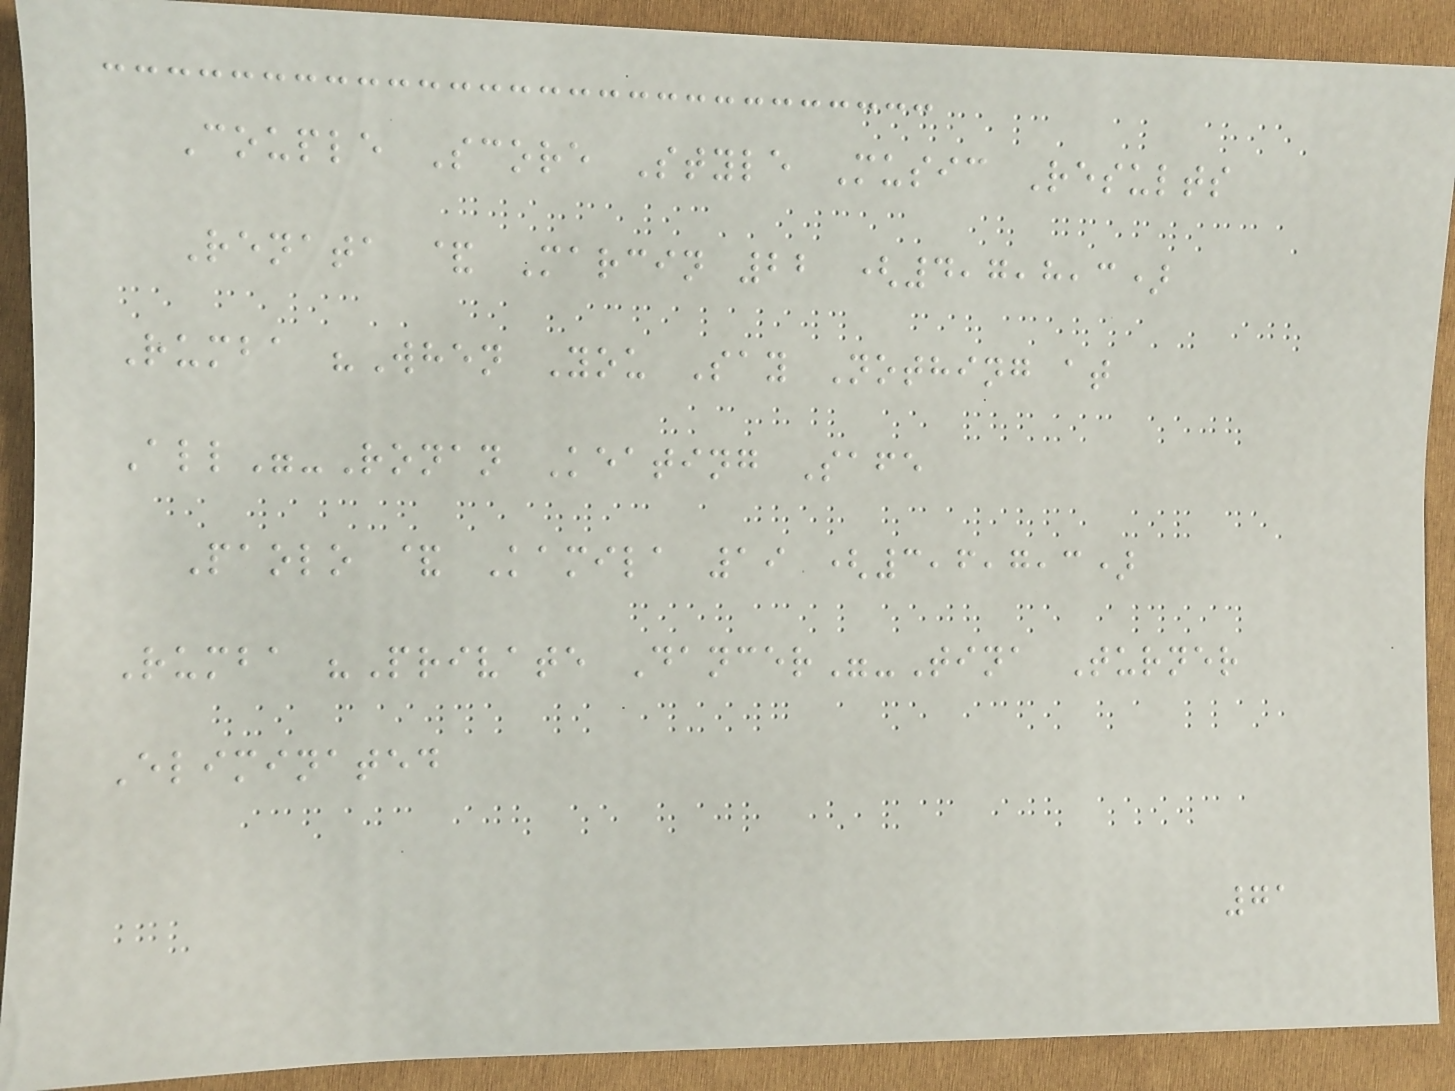Couple Score Style Music Results
Renata & Marcin 22 (4,7,8,3)
Rumba "When You Say Nothing at
All"-Ronan Keating Safe
Paolo & Kamila 19 (3,6,7,3)
Rumba "Private Dancer"-Tina Turner
Eliminated
71
